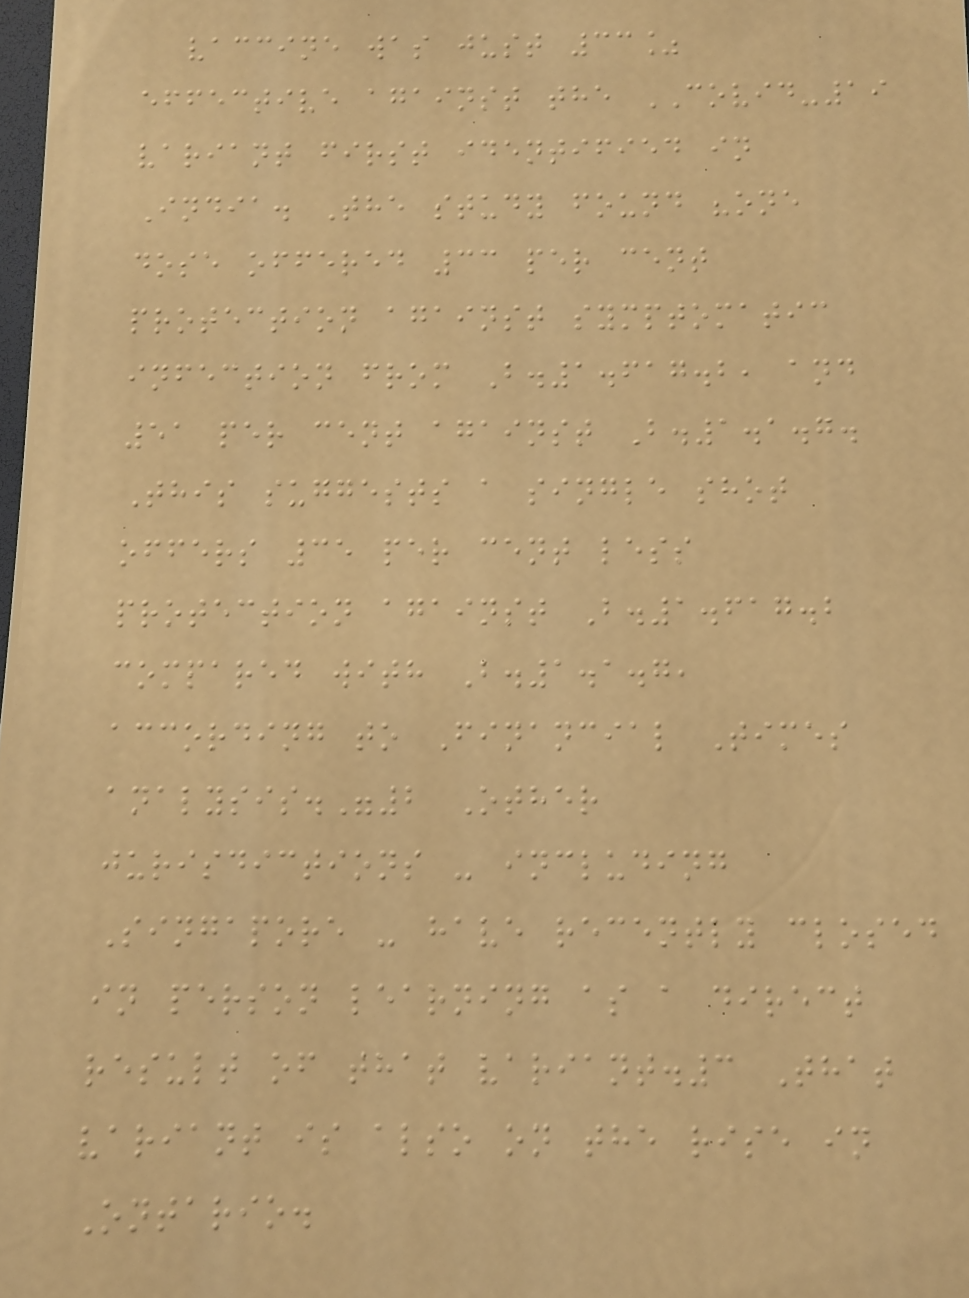vaccine was just 33%
effective against the COVID-19
variant first identified in
India. The study found "one
dose offered 33 per cent
protection against symptomatic
infection from B.1.617.2, and
51 per cent against B.1.1.7.
This suggests a single shot
offers 35 per cent less
protection against B.1.617.2
compared with B.1.1.7,
according to Financial Times
analysis."2 Other
jurisdictions - including
Singapore - have recently closed
in person learning as a direct
result of that variant.3 That
variant is also on the rise in
Ontario.
